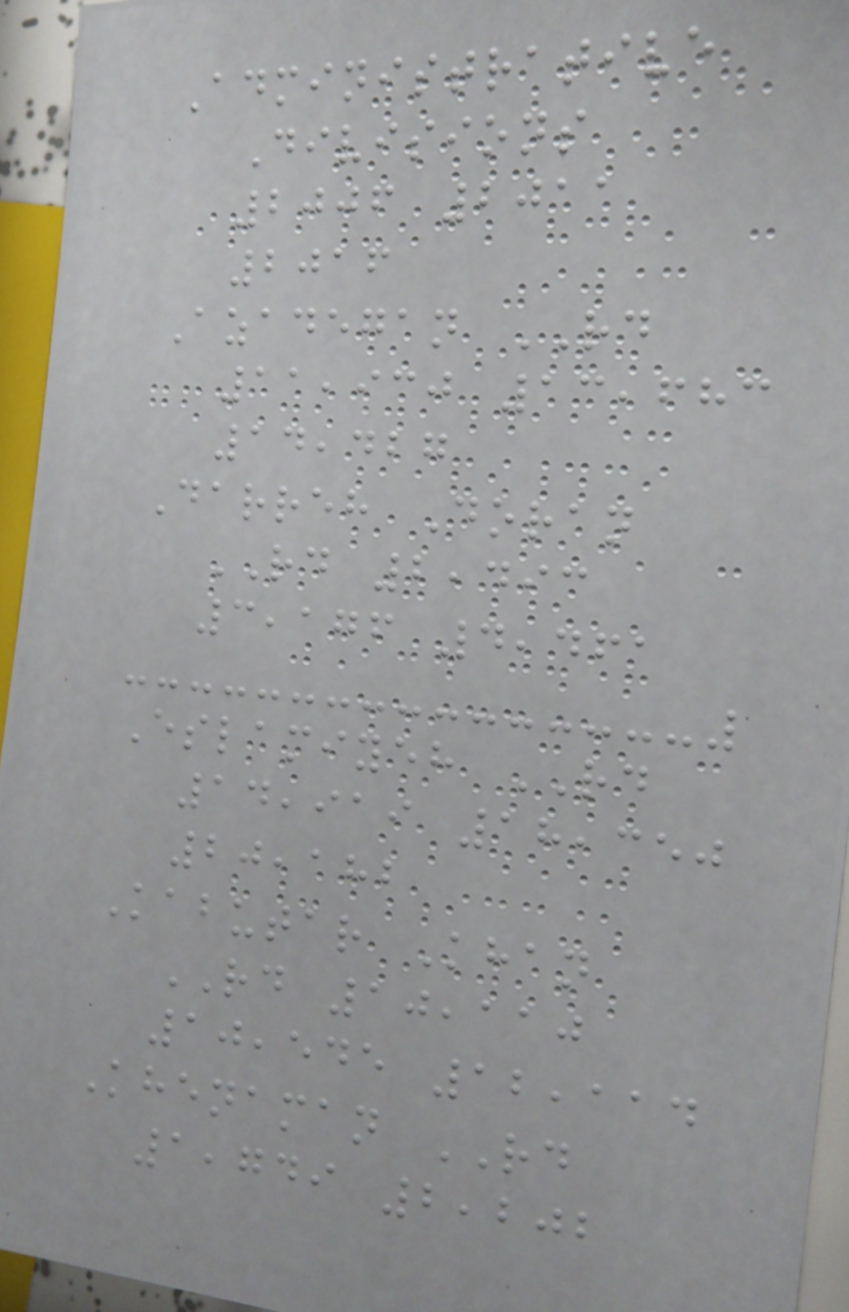Administrative
Divisions
2006 2011
2016
Azadegan RD
11,930 13,683
14,427
Darreh Doran
RD 2,493
3,176 4,461
Eslamiyeh RD
14,919 18,350
20,182
Kabutar Khan
RD 10,110
10,545 12,114
Khenaman RD
1,749 2,202
